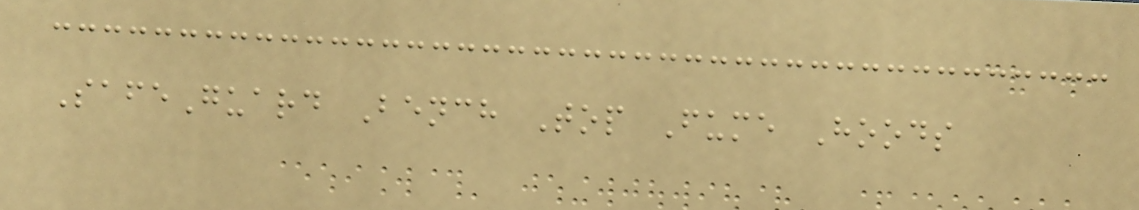SafeGuard Bench Top Fume Hoods
